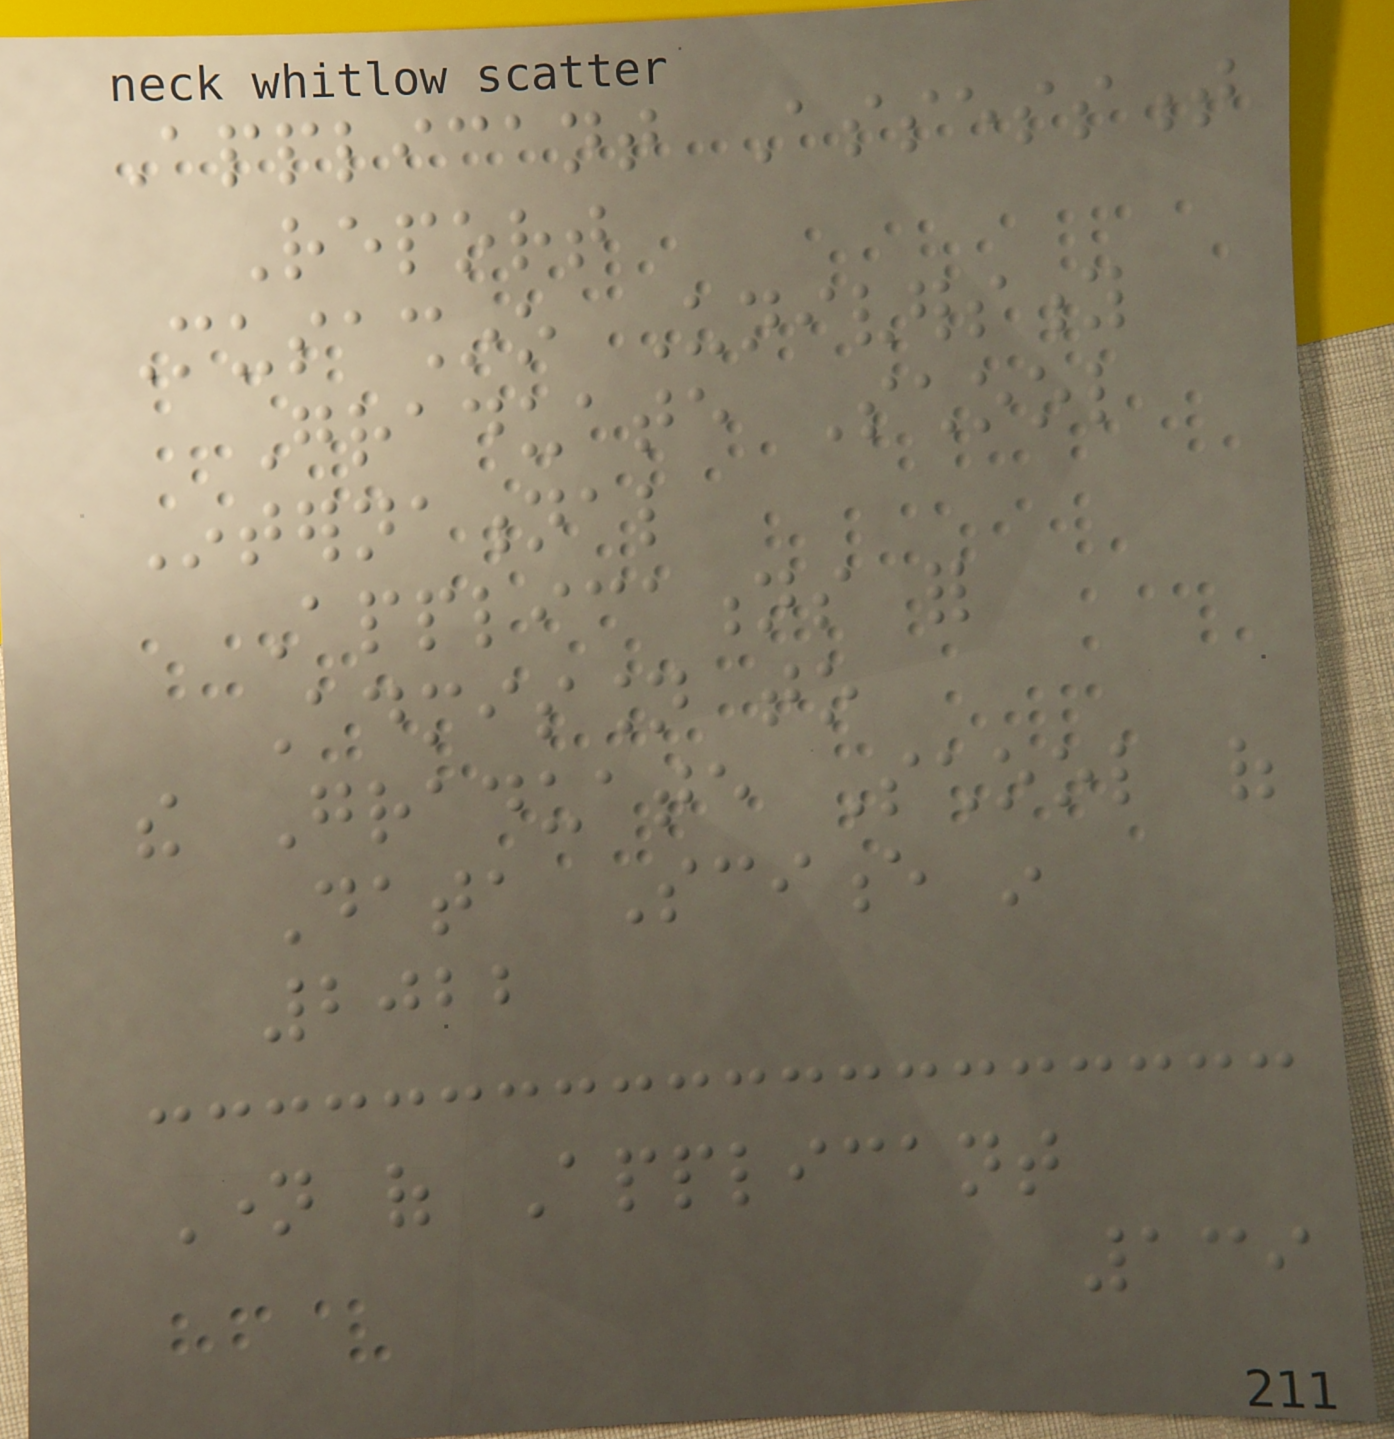Applicant Assessment
Report
Musashino University
Graduate School
International
Applications for
Admission to
the Graduate School of
Data Science in
2022
Name of Applicant
139
